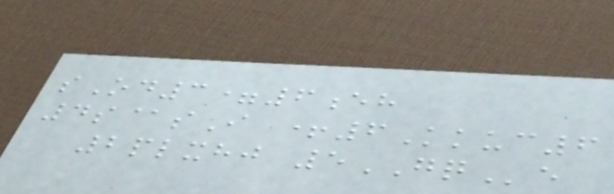sOd3=6eh
4s@sI +6Kkuc6
2plxhj 5GQe
